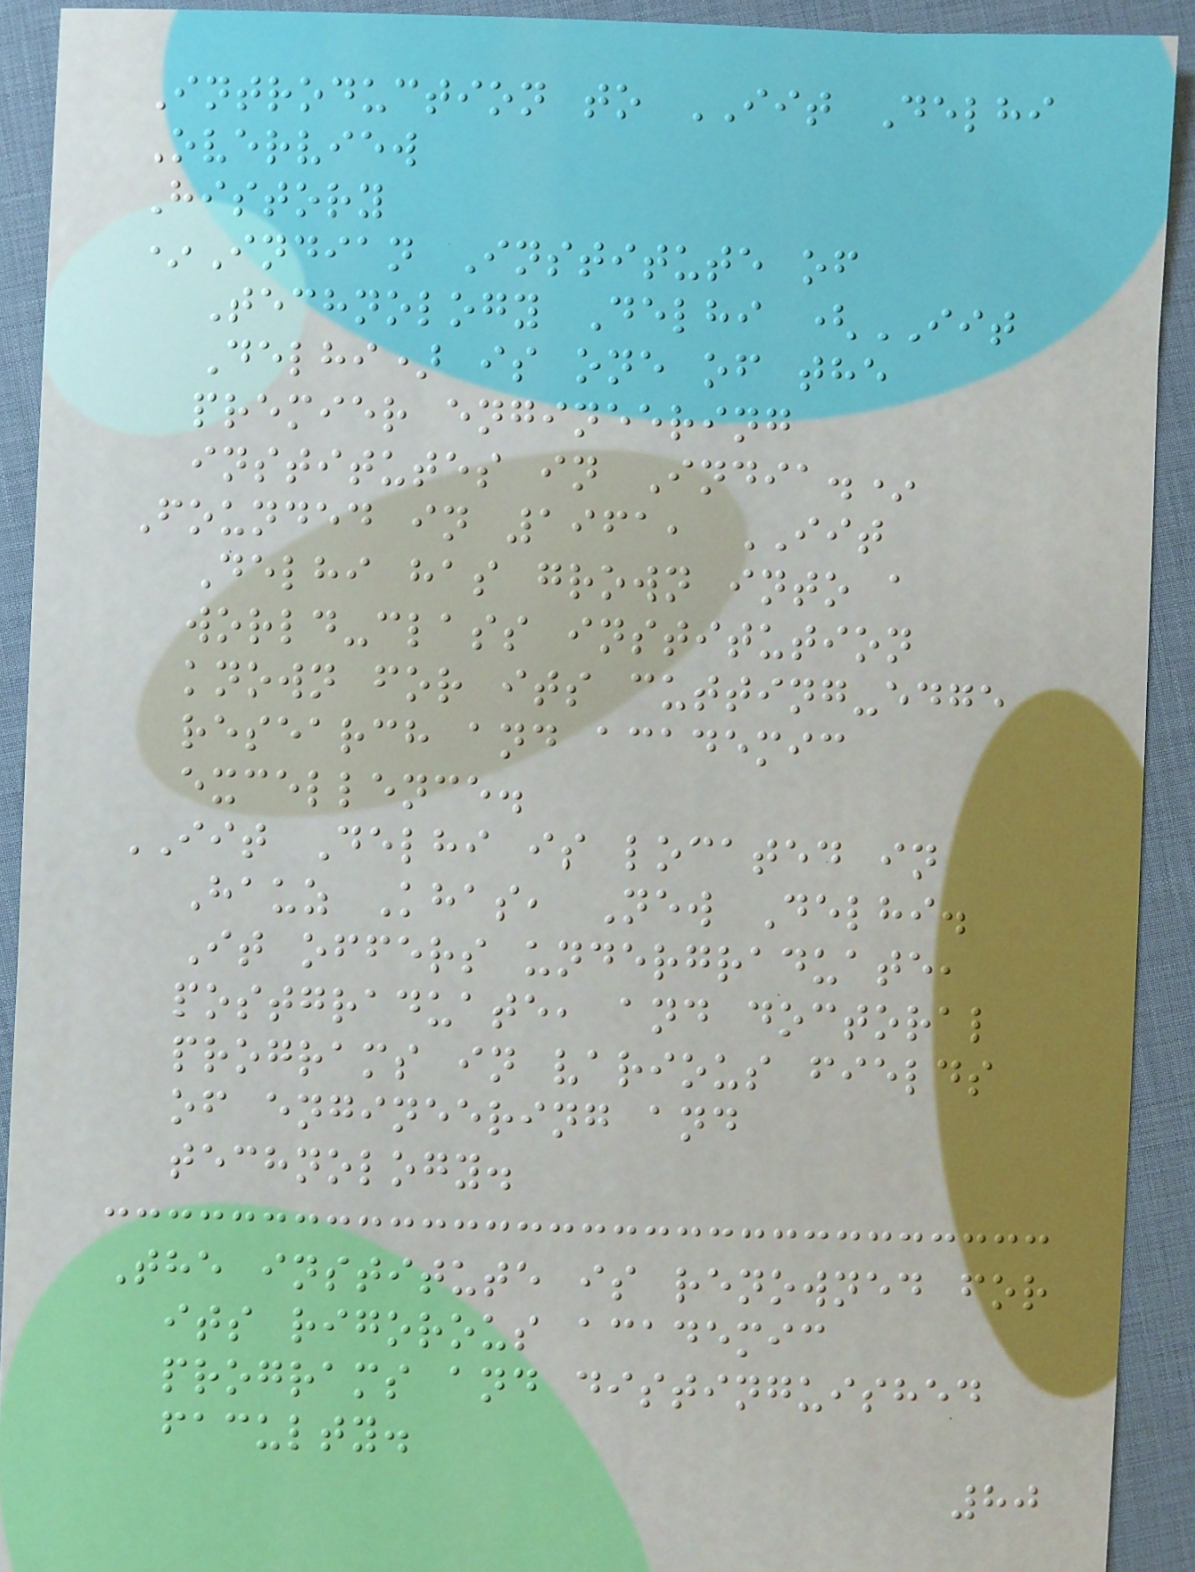Introduction to IIT Delhi
Overview
History
*Indian Institute of
Technology Delhi (IIT
Delhi) is one of the
premier engineering
institutes in India.*
Founded in 1961, IIT
Delhi has grown into a
world-class institution
known for its cutting-edge
research and academic
excellence.
IIT Delhi is located in
Hauz Khas, New Delhi.
It offers undergraduate,
postgraduate, and doctoral
programs in various fields
of engineering and
technology.
The institute is renowned for
its rigorous academic
programs and distinguished
faculty.
80
